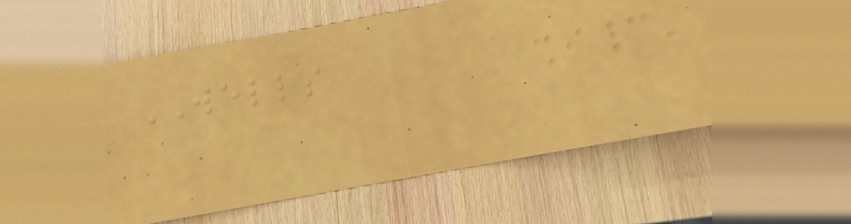WELLS
